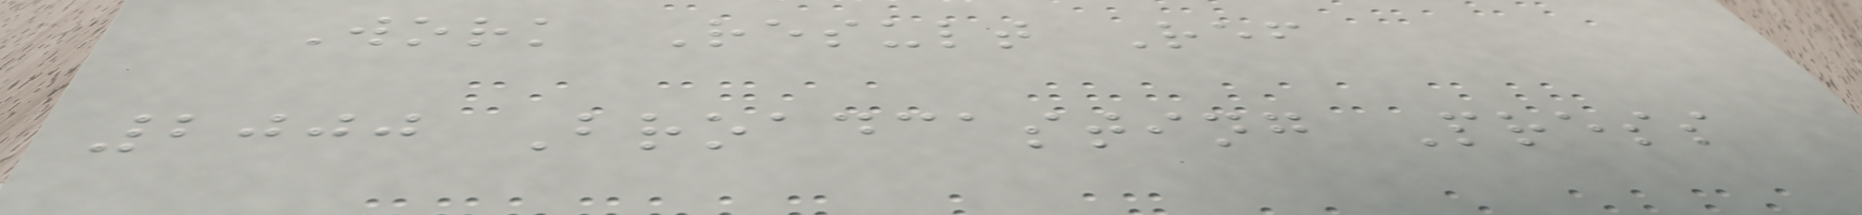Work Result Ref
2000 Broadcasting Press
